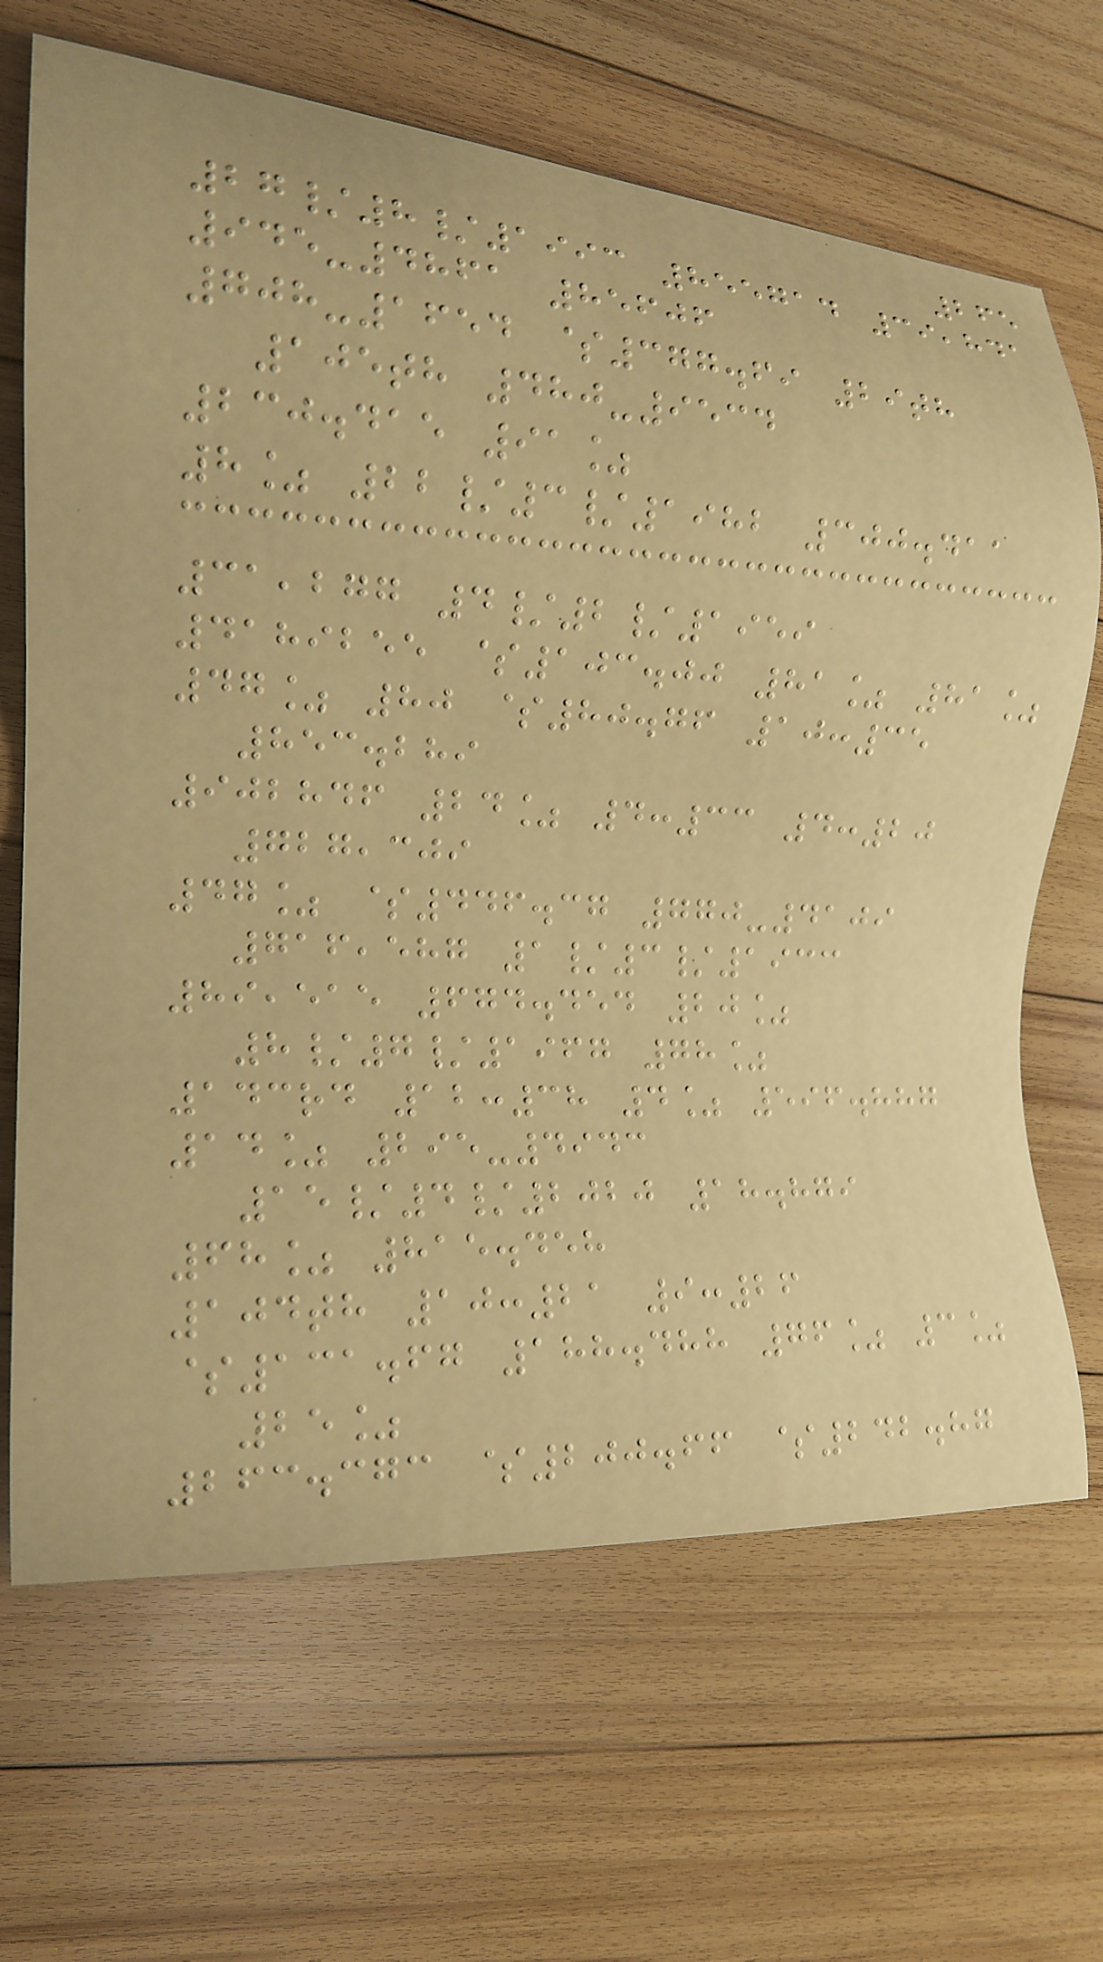265
27/8/1993 855714 39,841
945-4861 85606
708-1654 $377.69 29th
105th 480-9534
230.415 91%
8% 22/3/1982 300.411
31,277 4/2/1959
4189255 $103.00 81% 81%
47% 80 $80.76 10:35
853.289
902846 24% 4:33 4:20
727,309
47% $446.37 770-4109
716,587 1/3/1933
89,515 674.454 20%
8/7/1967 78%
143rd 12:38 4% 596.887
14% 295-4943
15/4/2020 18.879
68% 815.458
104th 10:21 9:26
$131.67 188.488 76% 3%
25%
263.373 $200.66 $242.87
